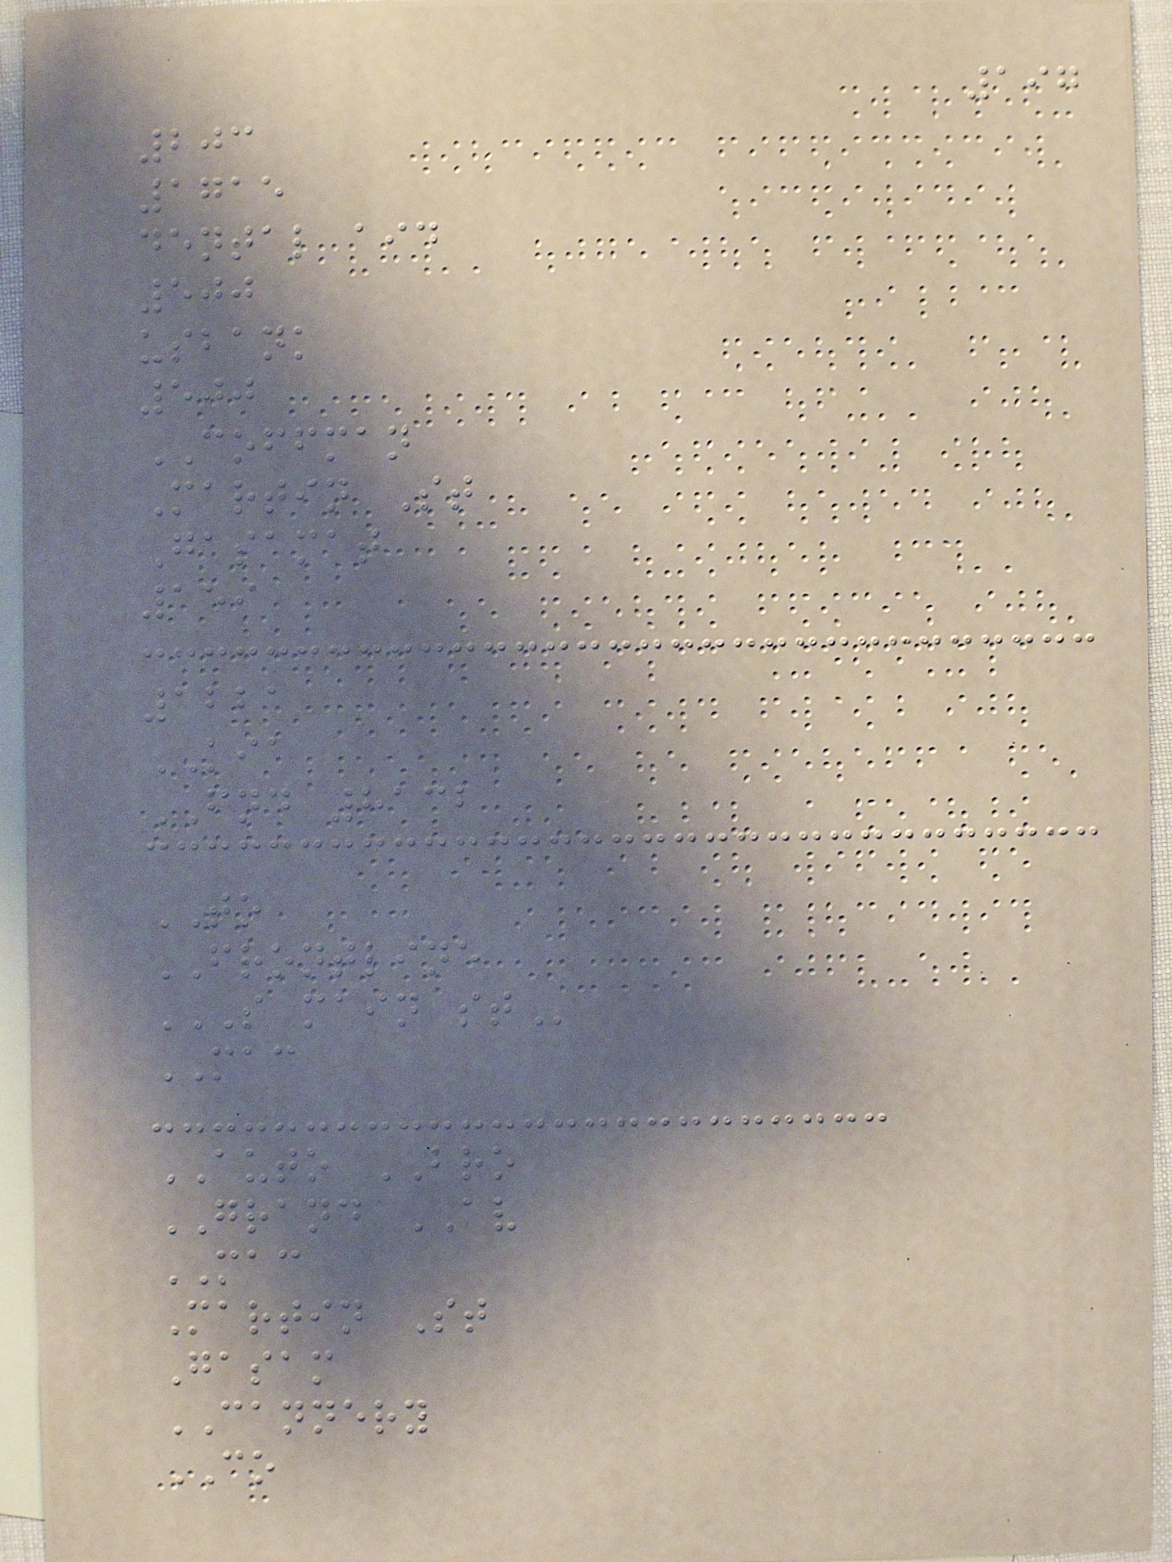197
203
1715
dental aid
500
usbank
500
COFFMAN
Martin St
Gasamat
159
1221
KIA
FND 8132
TO
FRONTLINE
S MAIN ST
MAC
AUTO BRO
GRAND AV
MAC
Martin St
Gasam
CANNERY
CO
